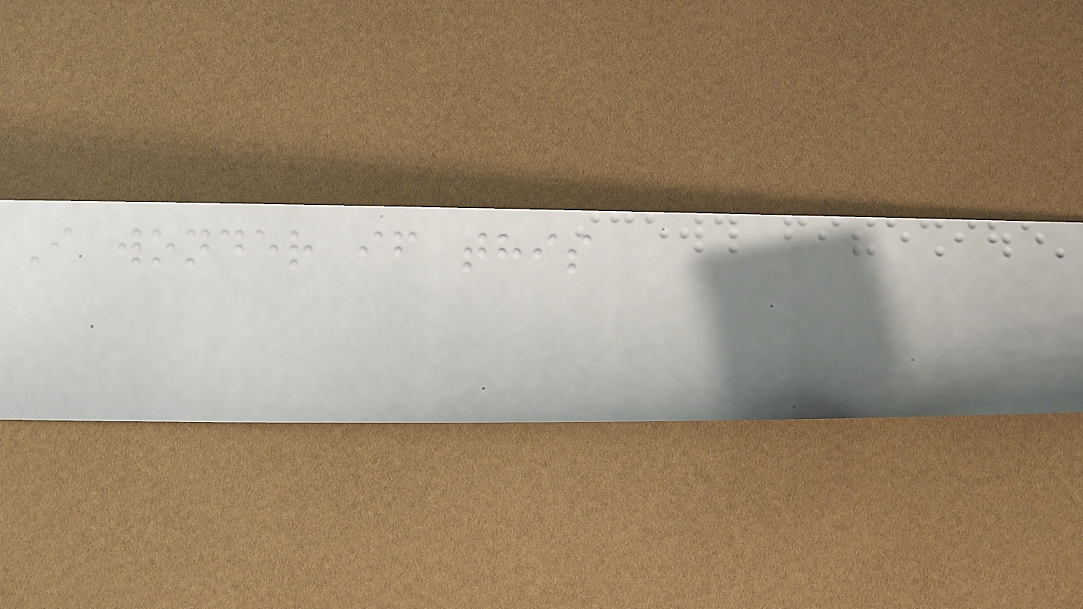I wonder if this
